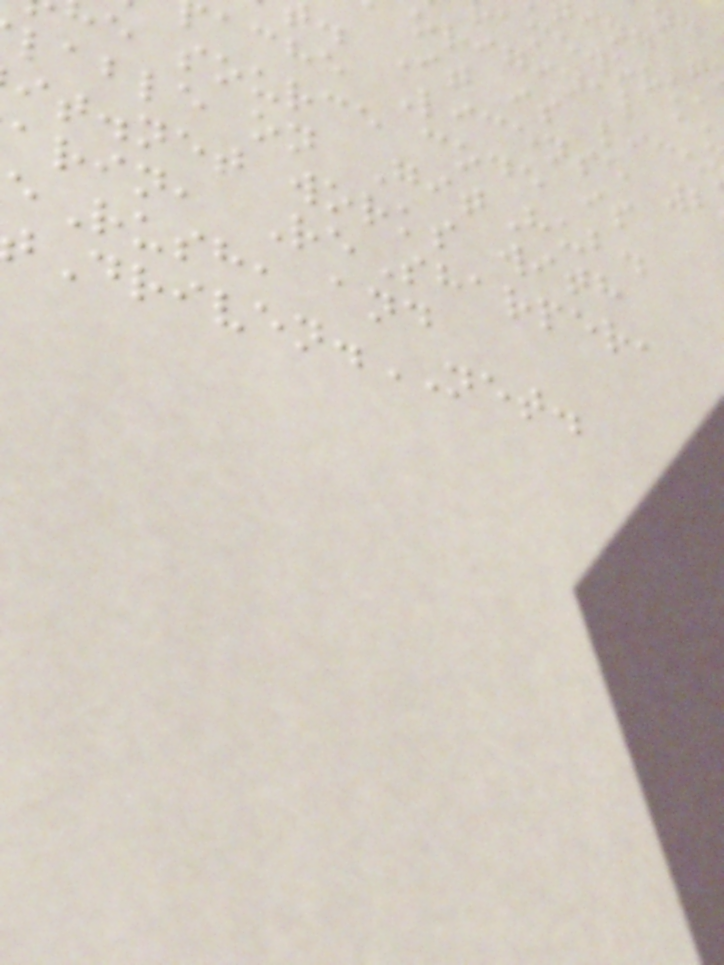amework,
original a
. It is lice
ache License 2
e source code is
lable on GitHub.
it.net works with
arin, ReSharper,
eRush, and
Driven.NET.
